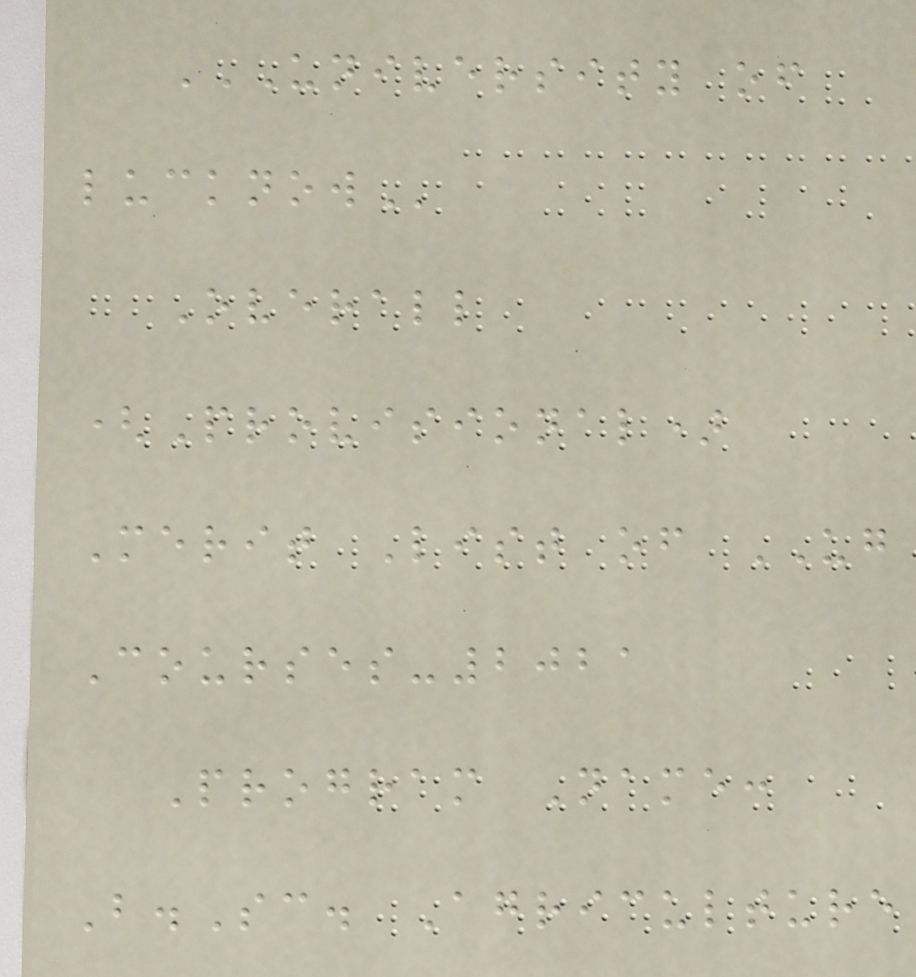UNIVERSITY OF
LUCKNOW
Overall
(Provisional)
Merit List of UG
Courses-2021
Program Name:
B.Sc. Agriculture
